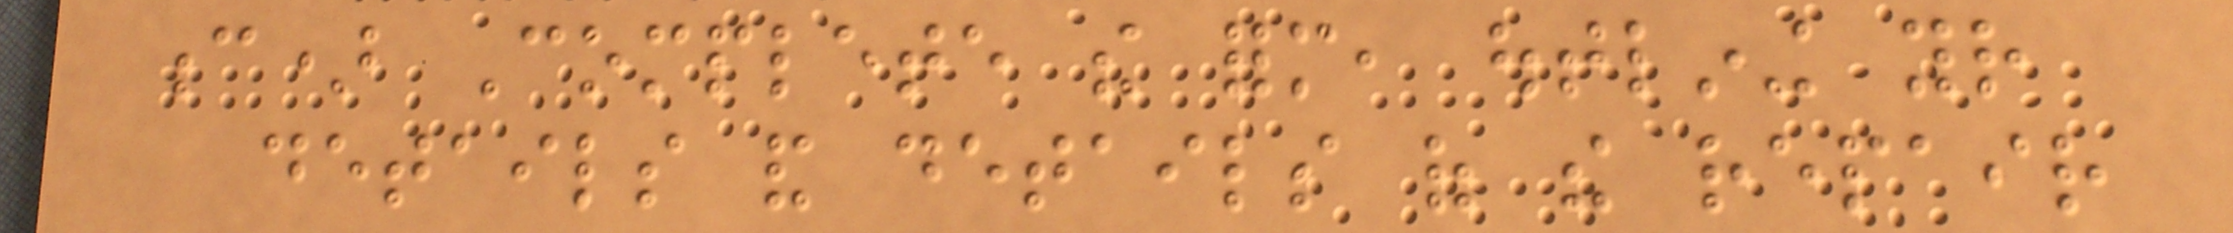c) Complete the form, outlining your
details and details of the repair
